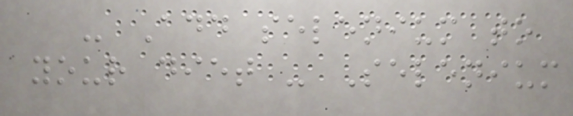- Add selenium to
your diet - Selenium
